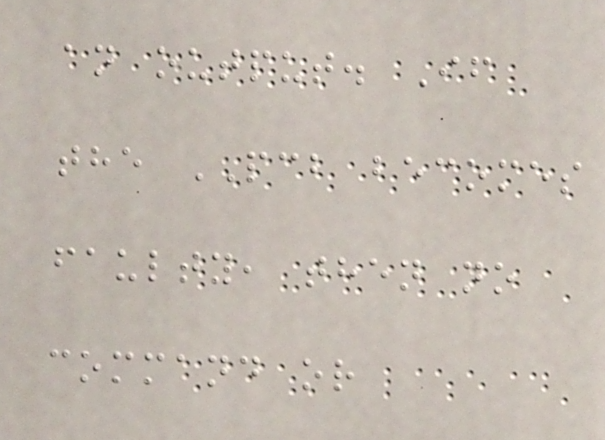an output. If
the PCB becomes
faulty, then no
command or
